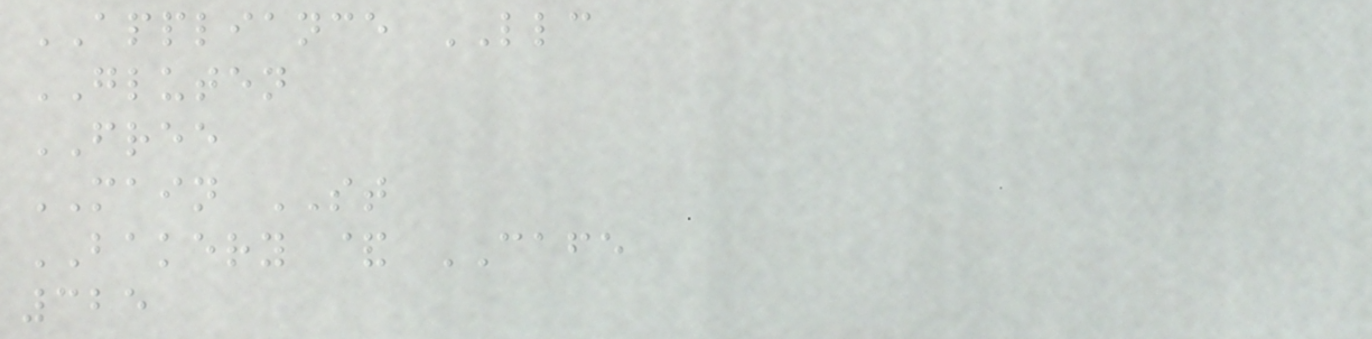APPLIANCE LLC
GLUTEN
FREE
MAIN ST
BAKERY & CAFE
325
